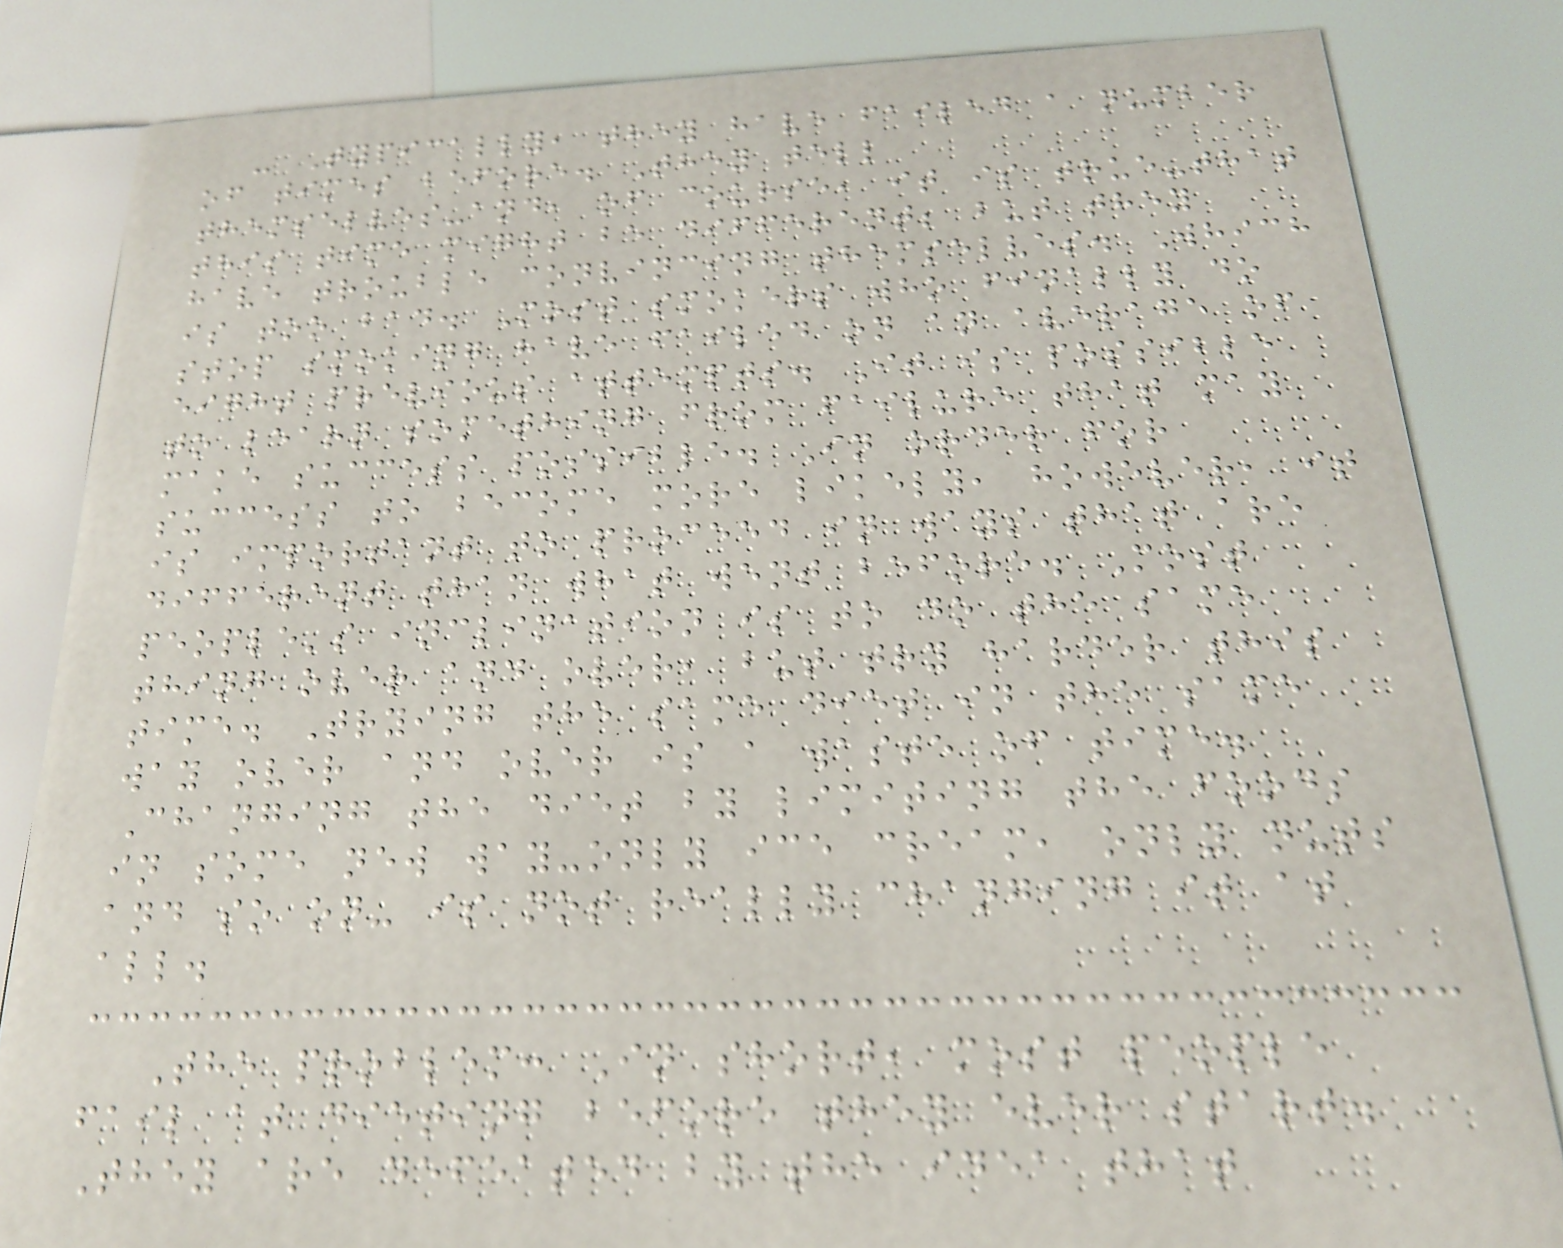- Typically, they have failed a number
of times before. They tell
themselves-and, of course, it is true-that
this time might be different; but they
have trouble convincing themselves. Which
is too bad. Most smokers who finally do
stop smoking have failed on an average of
eight previous attempts. It is possible
to learn something from failure that may
make success possible. In order for
success to become more likely, however, it
is important to proceed in ways that are
different than what went before. Most
people's inclination is to do the same
thing over and over, but try harder this
time. Trying the same diet in the same
way over and over is a waste of time.
Changing the diet by limiting the foods
in some new way-only ice cream, only nuts
and so on- is not really changing it at
all.
The problem: In short, most people
fail at dieting before they ever start.
They are defeated by the idea that
